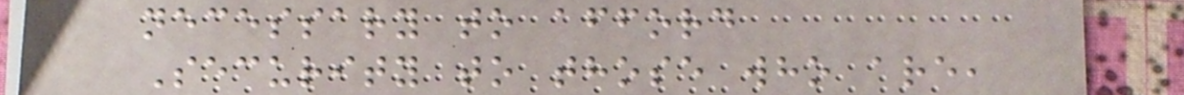necessary to afford
Security to those who are,
